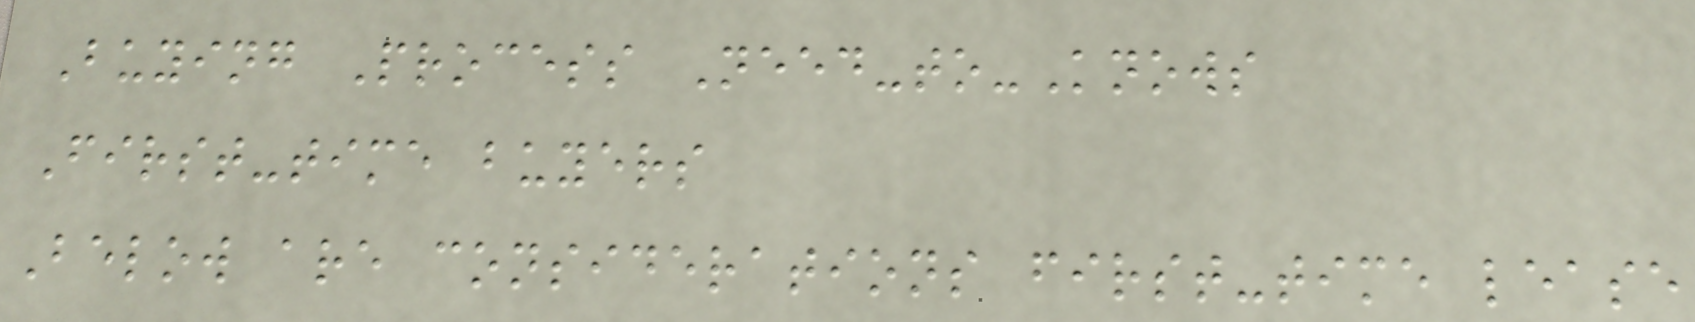Buying Process Need-to-Knows
First-time buyers
Below are considerations first-time lease
